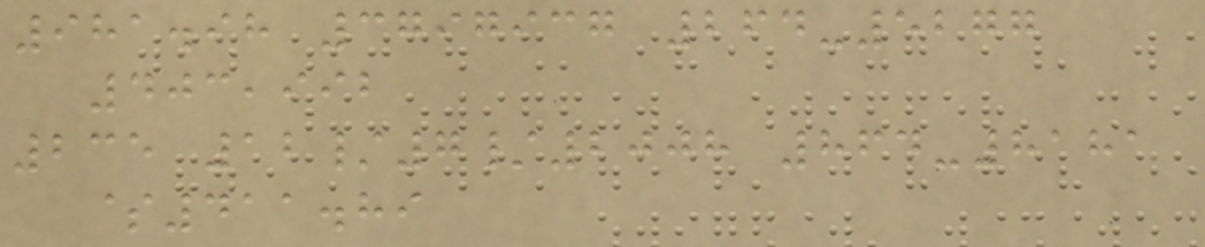981.98 3797937 264-5277
403,992
235 12/7/2008 864-8181
$411.89
